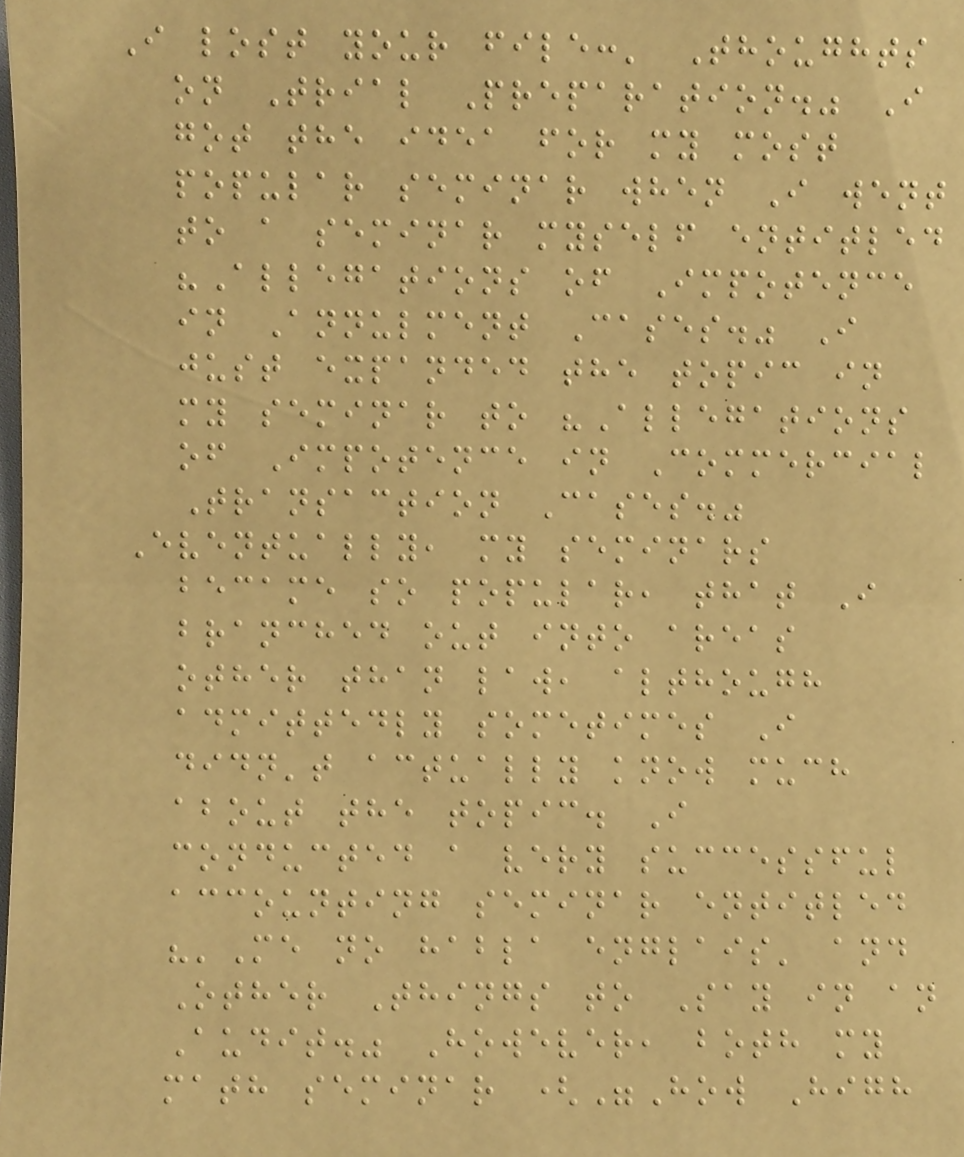I lost your file:' Thoughts
on Trial Preparation." I
got the idea for my most
popular seminar when I went
to a seminar myself entitled
"Allegations of Impotence
in Annulment Cases." I
just expanded the topic in
my seminar to "Allegations
of Impotence in Commercial
Transaction Cases."
Eventually, my seminars
became so popular, that I
branched out into areas
other than law, although
admittedly sometimes I
didn't actually know much
about the topic. I
conducted a very successful
accounting seminar entitled
"'Me no habla englais' and
Other Things to Say in an
Audit." However, both my
math seminar ("How High
